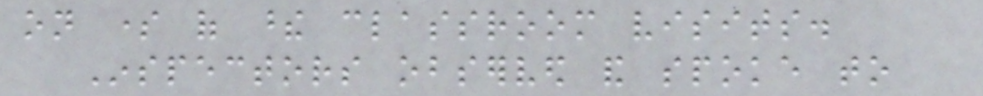on some of these classroom visits.
Inspectors observed and spoke to
